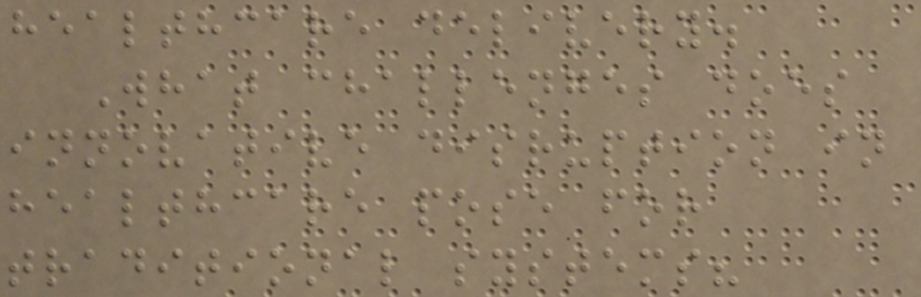healthcare delivery.
What challenges does
innovative disruption in
healthcare pose for
traditional systems?
